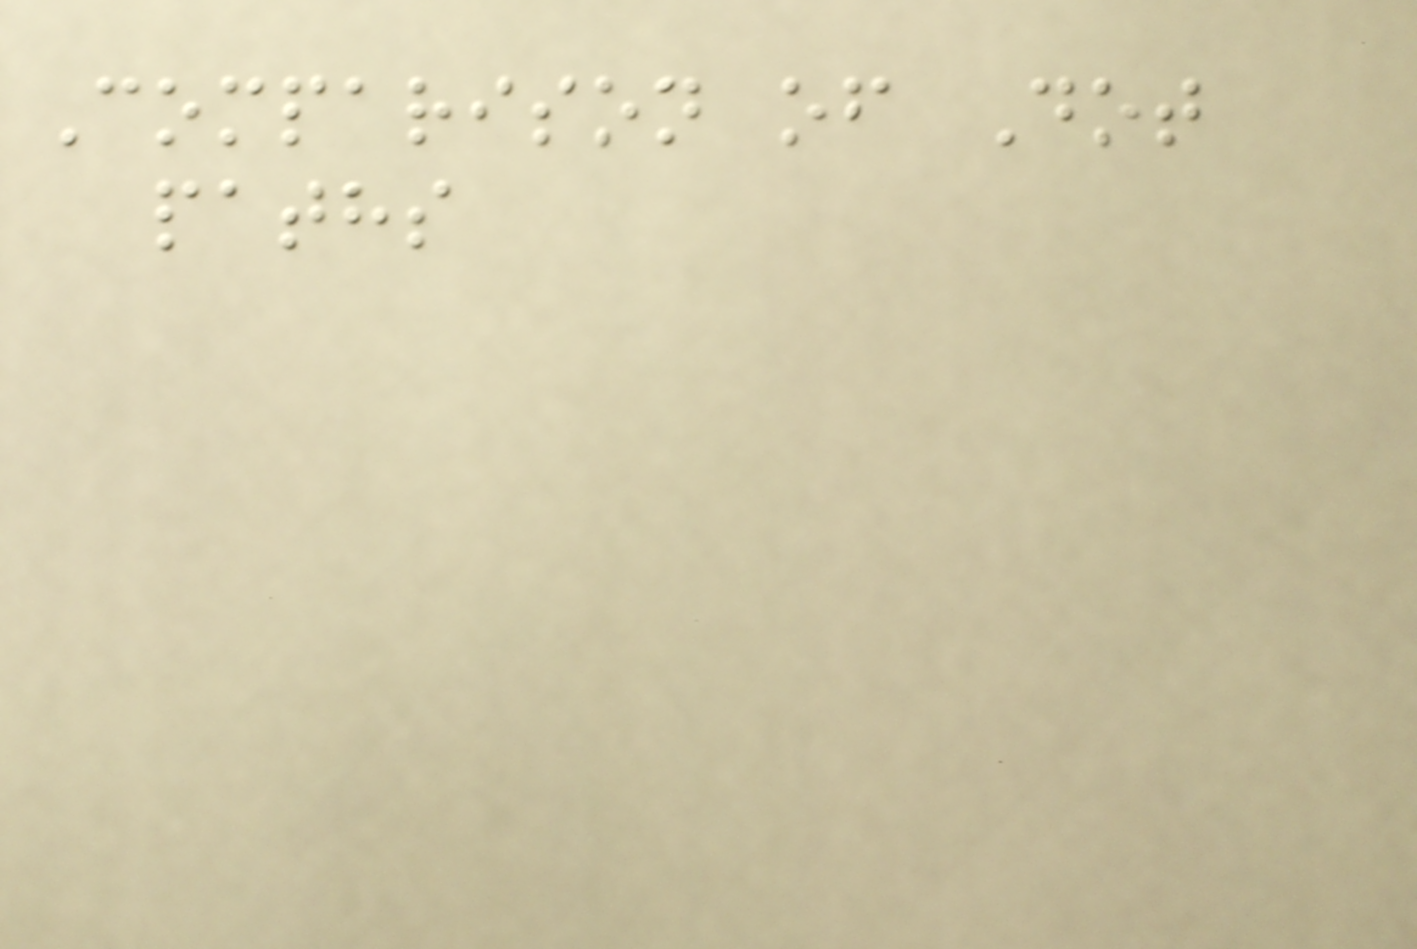Comparison of Dot
paths
